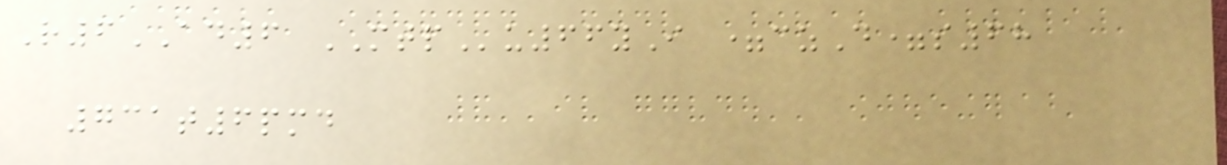R6AD6 MTPu66yI =czD=s68
731t6pmd
